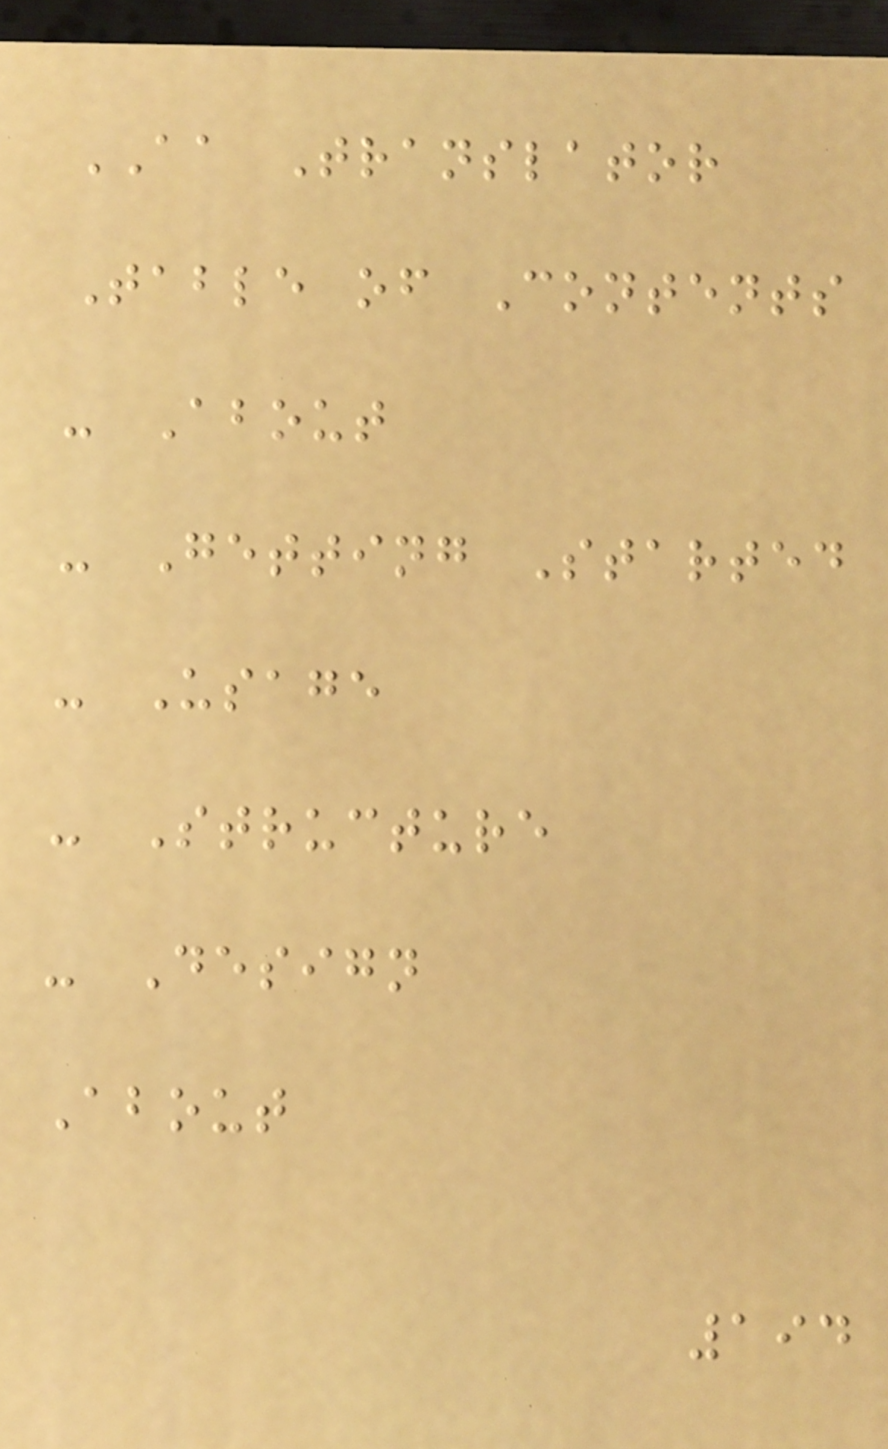AA Translator
Table of Contents
- About
- Getting Started
- Usage
- Structure
- Design
About
194
